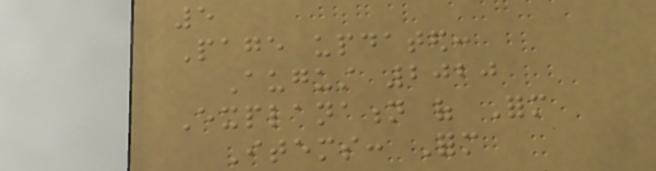5
Page updated:
August 2020
Explanation of Form
Items: Form
